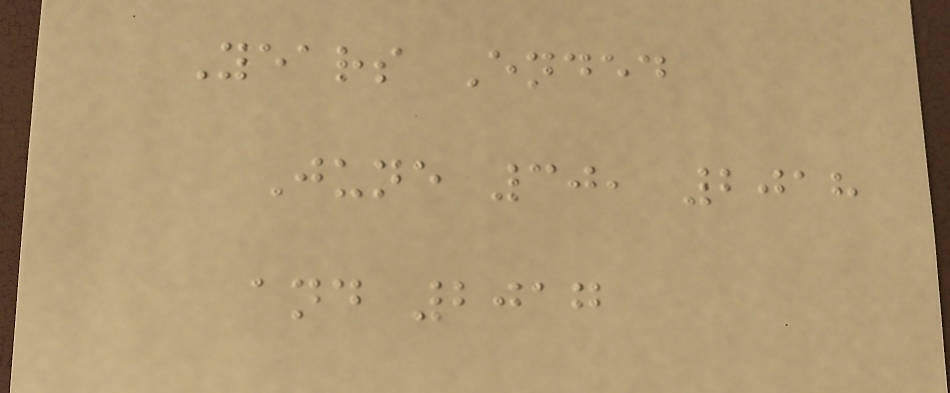Years Ended
June 30, 2018
and 2017
